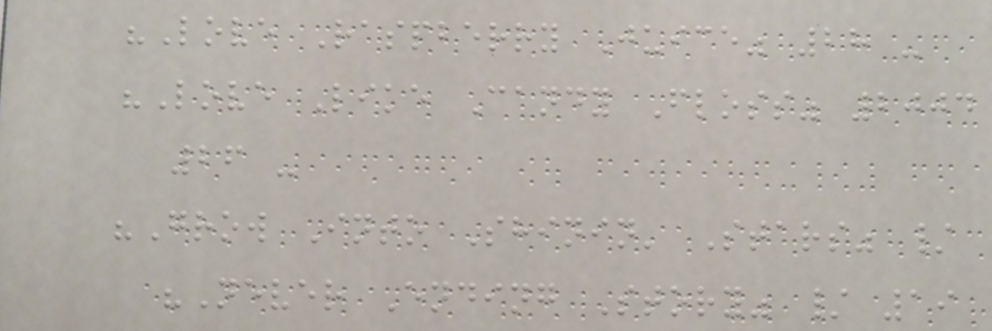"Love Raspberry Juice" 28 -
"Love Like Candy Floss" 2004
26 -
"Grow Into Shinin' Stars" /
"Never Ending Story" / 19
